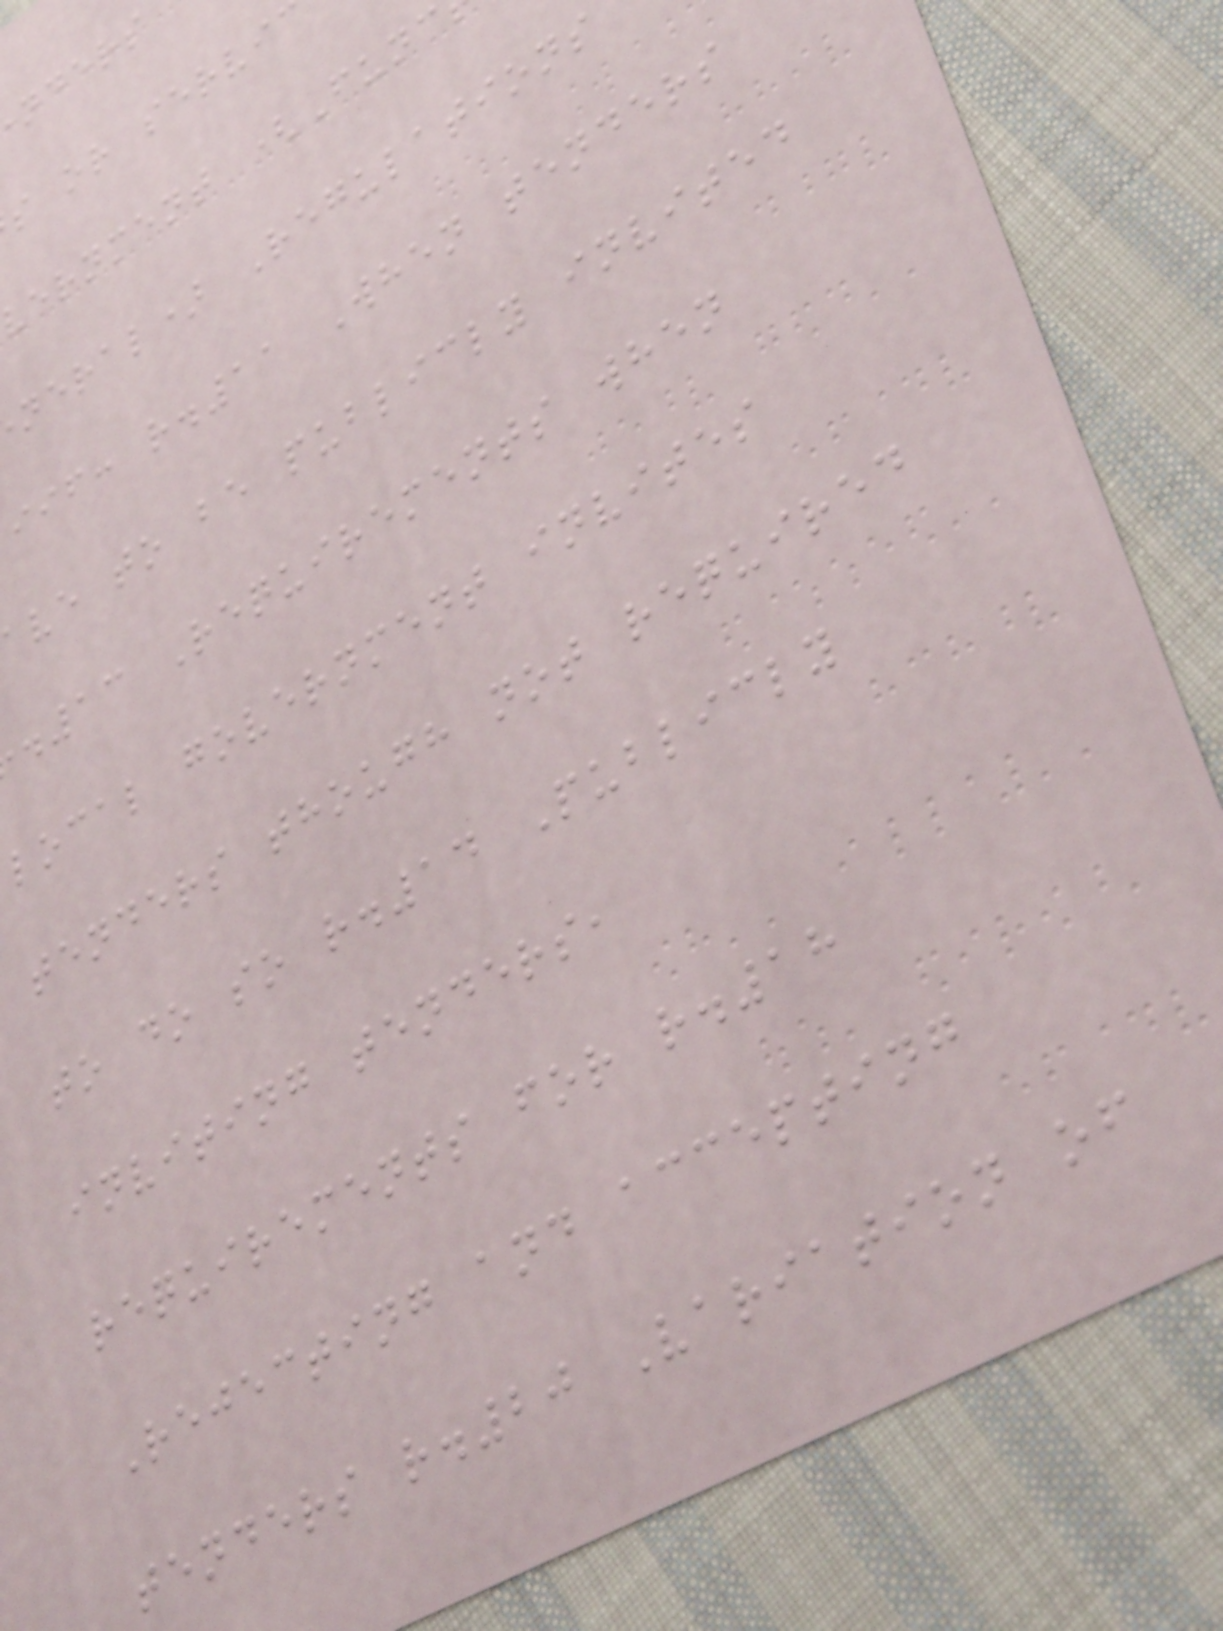s or servi
vernment (Func
neral) Regulations
iif: r.11 When tenders
ave to be publicly invited
13 Requirements when
local government invites
tenders though not required
to do so r.14 Publicly
inviting tenders,
requirements for r.18
Rejecting and accepting
tenders r.20 Variation of
